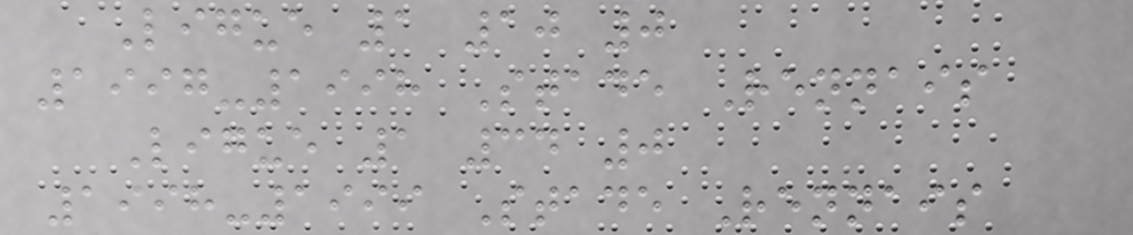Ligue 1 10 0
1997-1998 Stade Rennais
Ligue 1 34 0
1998-1999 Stade Rennais
